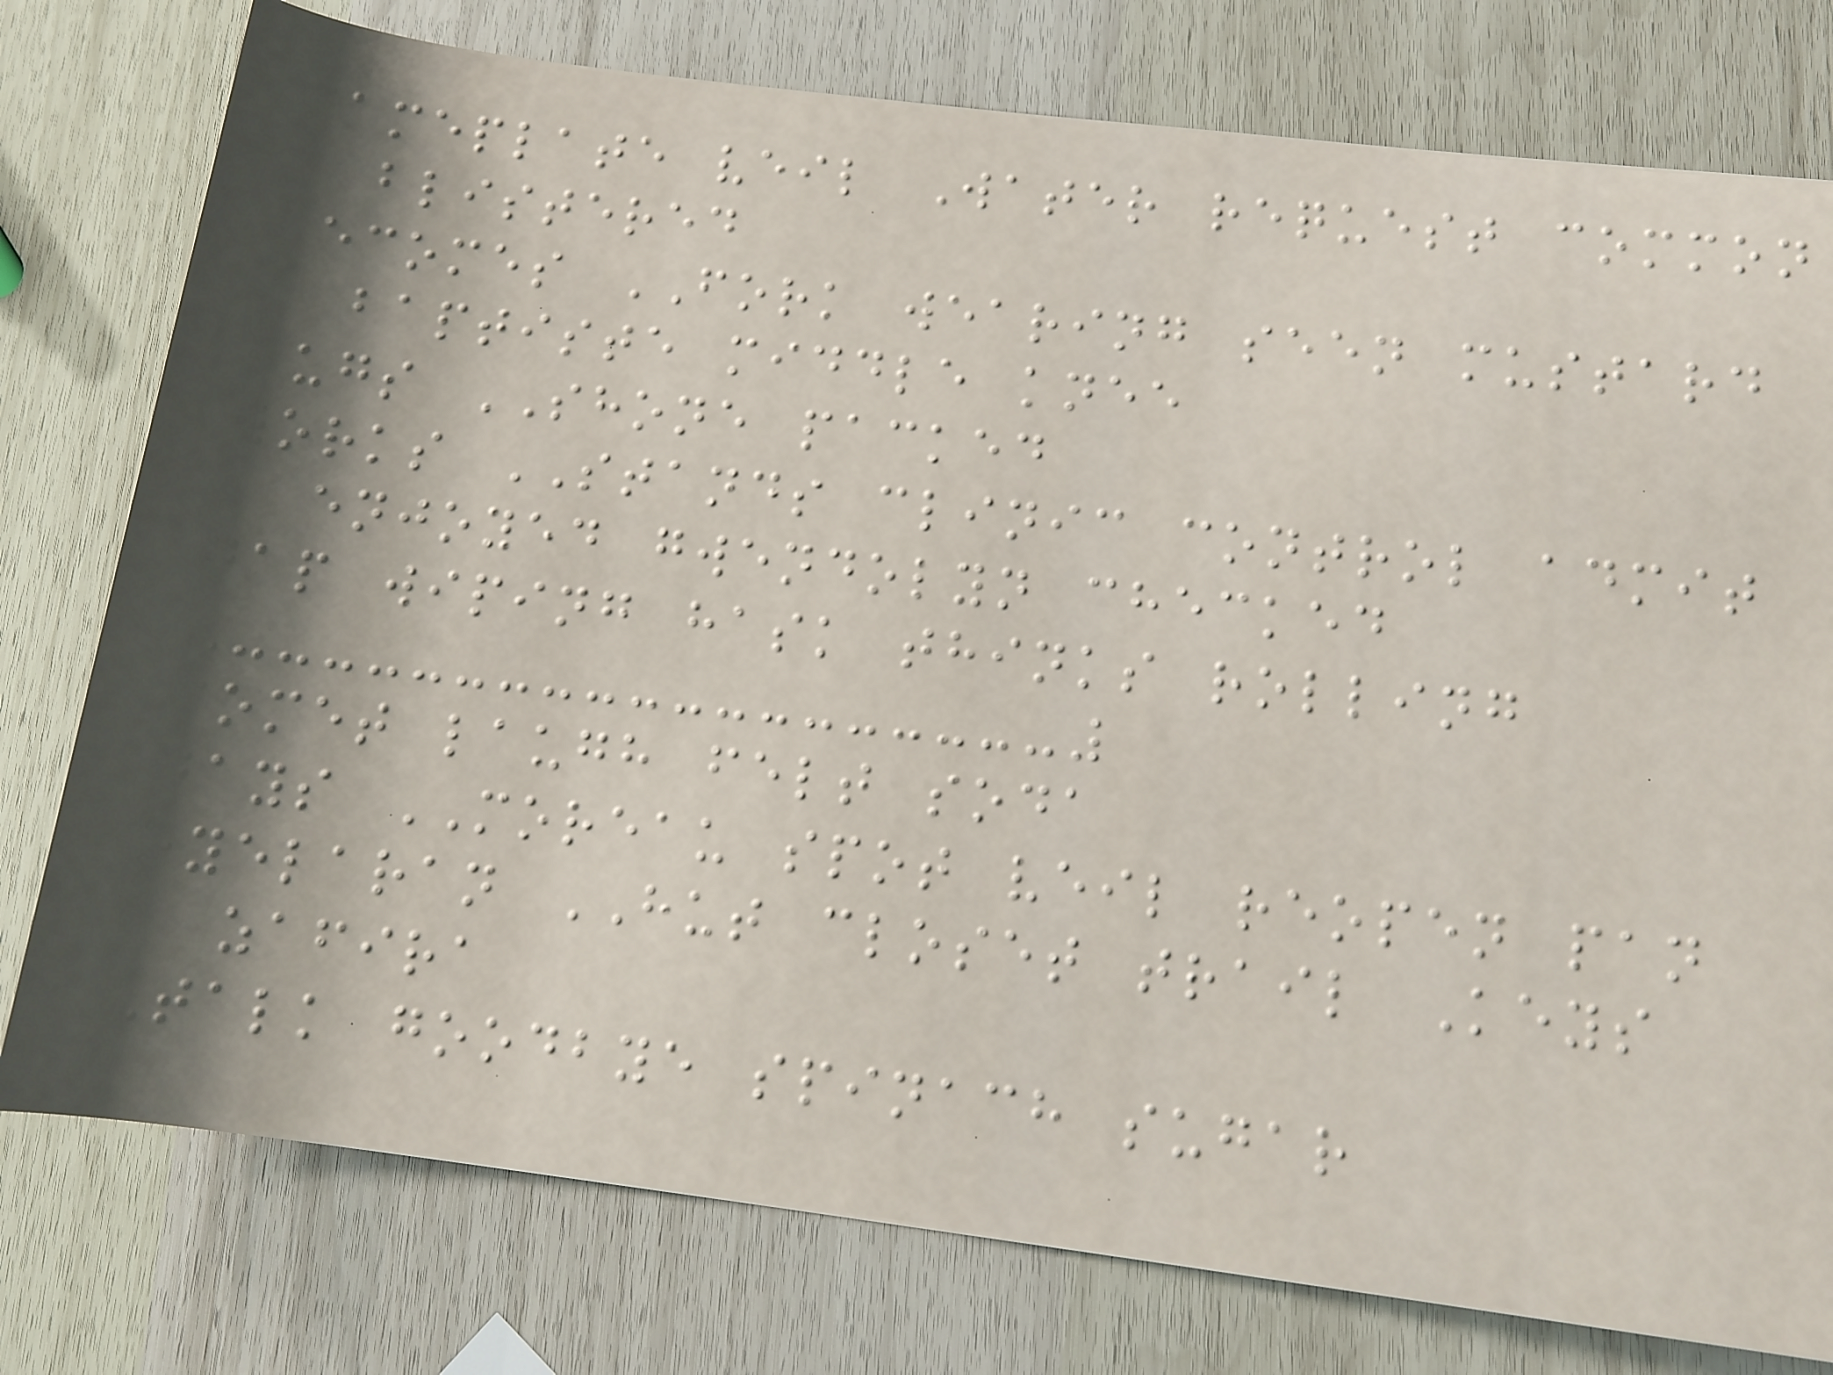nameplate veil Water request common
blistered
becomes FORK wearing seen mustard
baptiste middle knee
bugs SHONE packed
works STANDS clinic control admit
enjoyed gwendolyn checked
gap wiping hask thinks rolling
comet laugh felt soda
days MOREAU spot veil reopen pan
oyelaran HUT closet trail Keys
zafira
Talk goodbye spinach sugar
